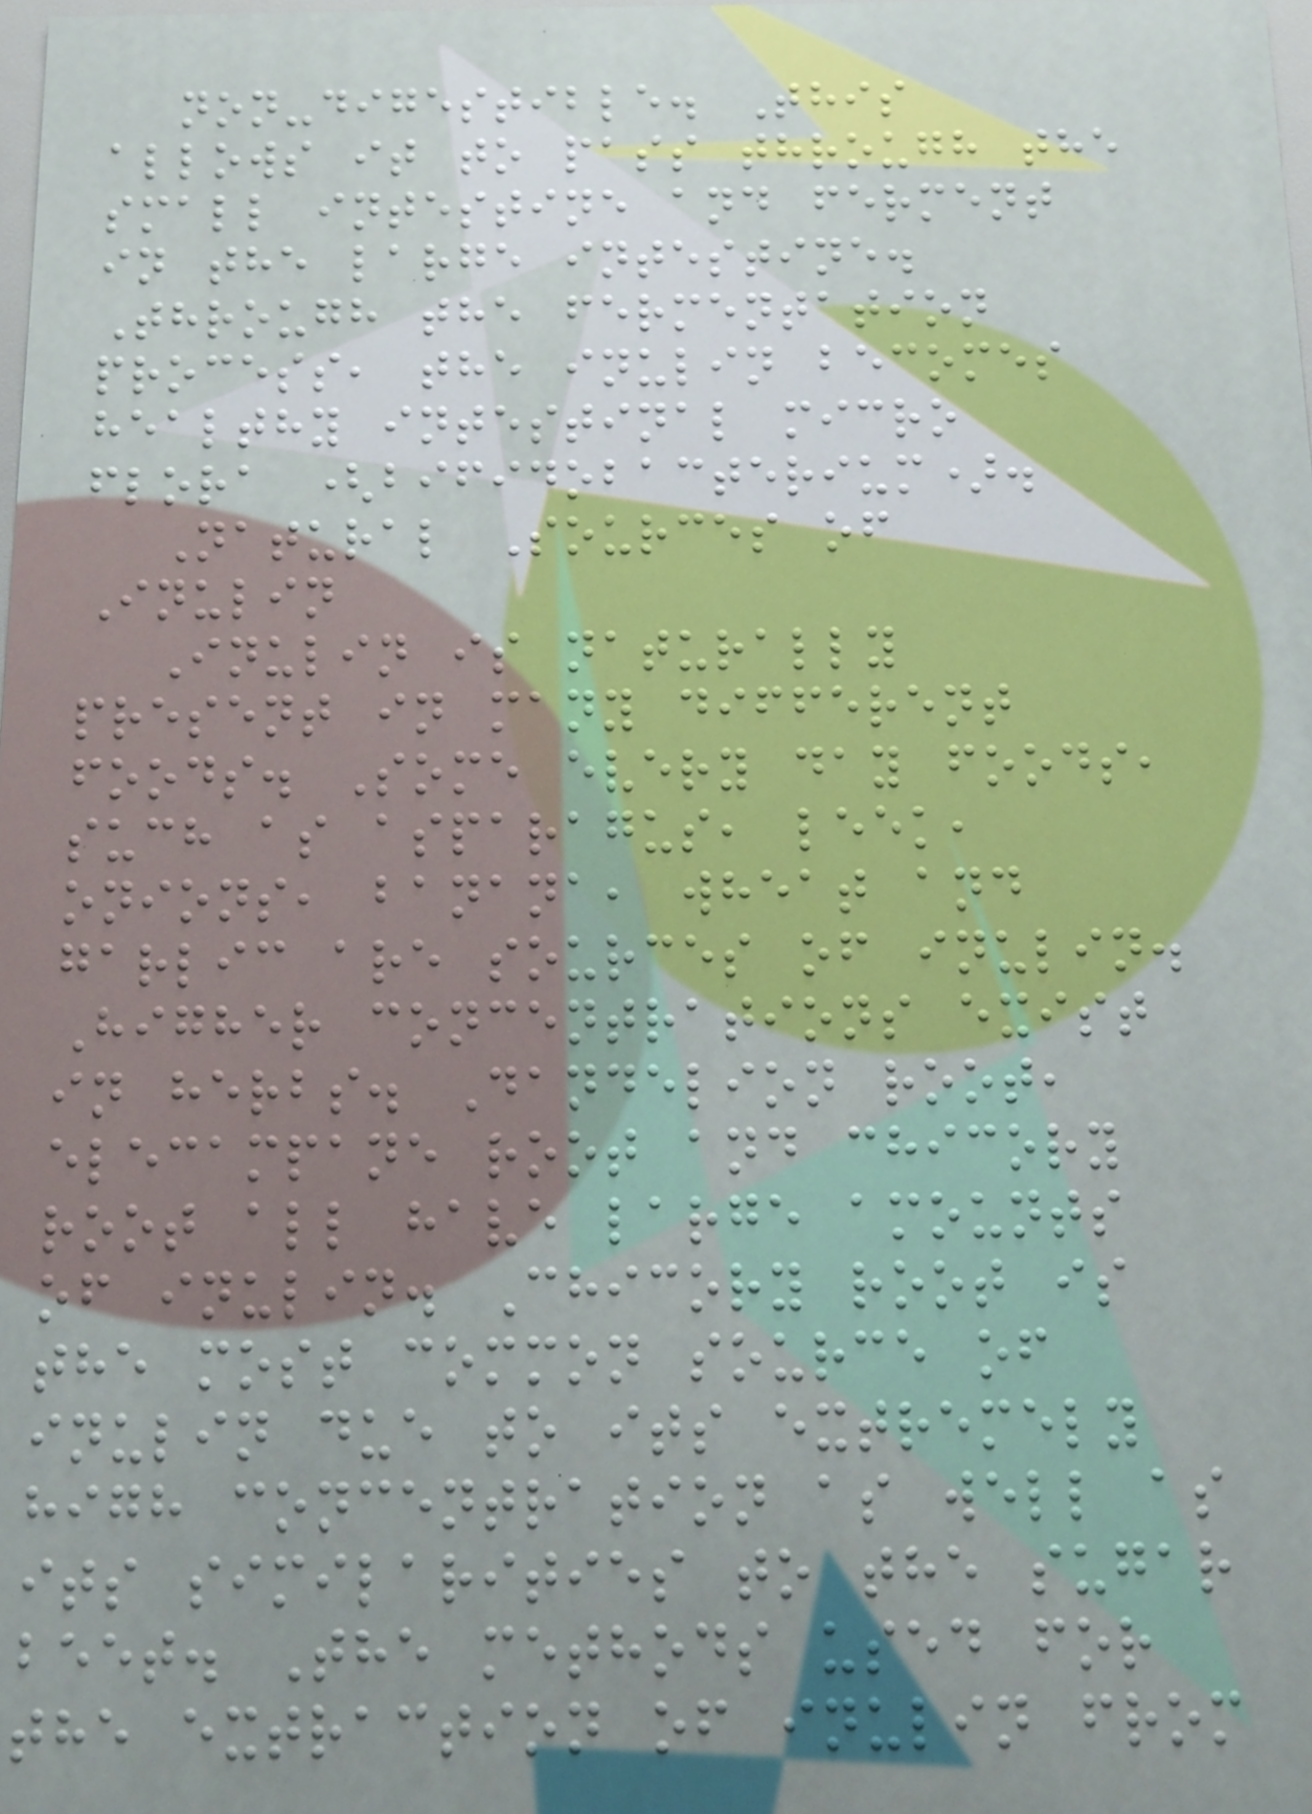non-digestible. This
allows it to pass through the
small intestine and ferment
in the large intestine.
Through the fermentation
process, the inulin becomes
healthy intestinal micro
flora (bifidobacterium).
Natural Sources of
Inulin
Inulin is naturally
present in many different
foods. Some every day foods,
such as asparagus, leek,
onions, banana, wheat and
garlic are sources of inulin.
Higher concentrations exist
in herbs. Dandelion root,
elecampane root and chicory
root all have large amounts
of inulin. Chicory root is
the most common source of
inulin due to its extremely
high concentration as well as
its similarities to the sugar
beet. The methods used for
the extraction of inulin from
